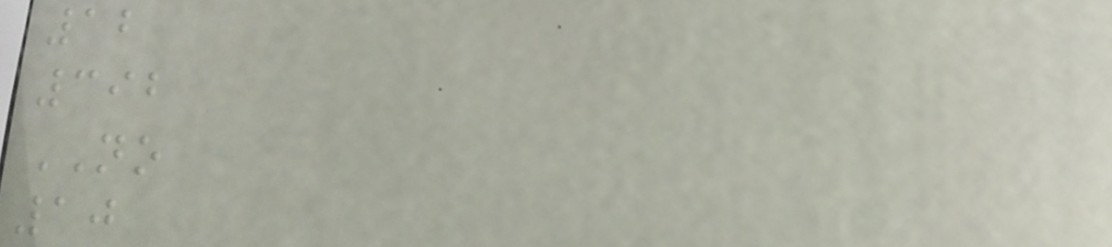12
392
NO
10
